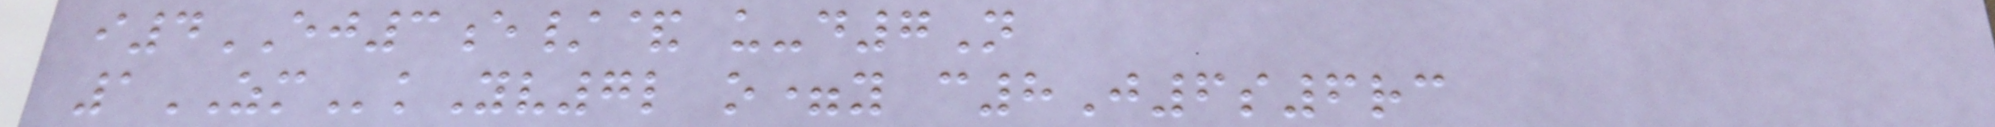i4EJ3e/& u-d7N
1ZMkYv7l o=y c8J6s6rc
